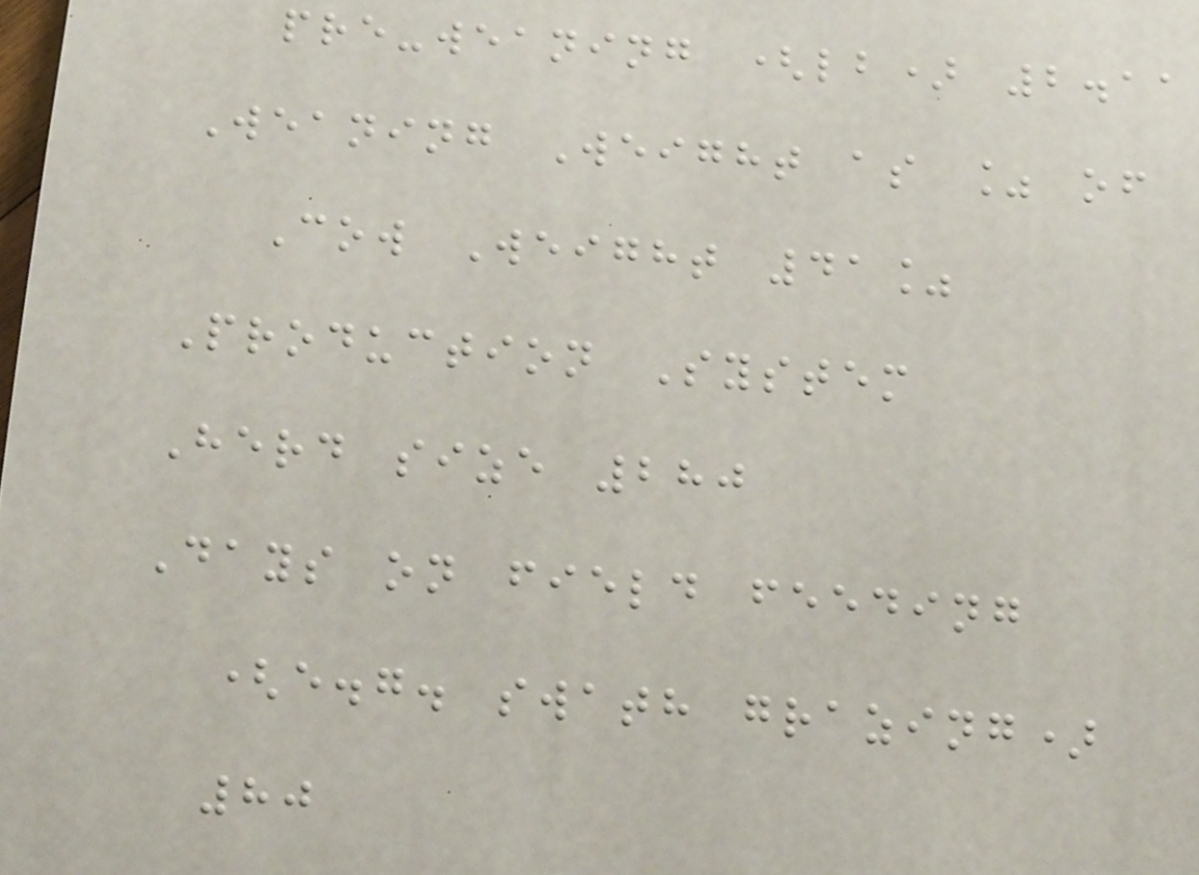pre-weaning (lb) 2.11
Weaning Weight as % of
Cow Weight 41%
Production System
Herd size 280
Days on field feeding
(e.g. swath grazing)
80
